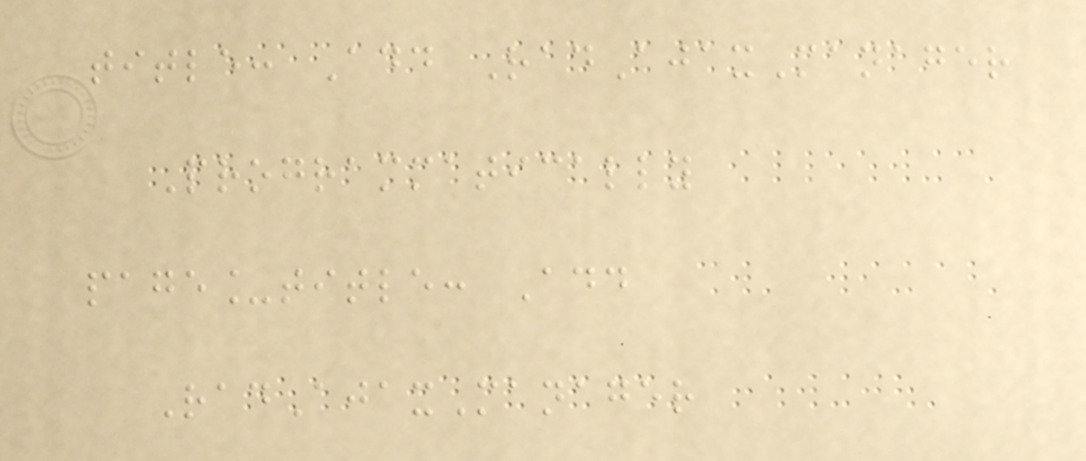title: Add RadAjaxManager
Programmatically
page_title: Add
RadAjaxManager
